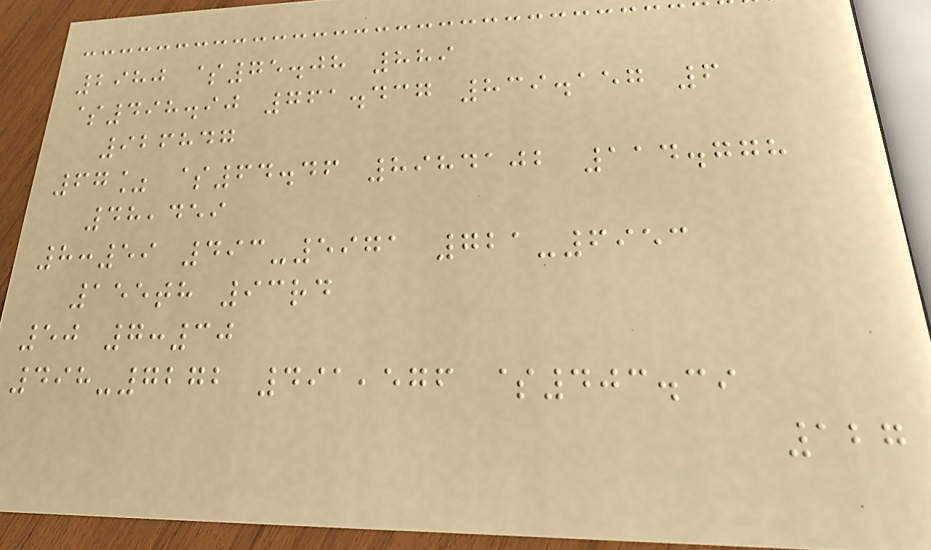2980 $75.08 889
$498.90 761.437 839.157 6
926847
67% $64.46 8984102 114.778
48,459
8:59 493-5971 721-6953
155th 93rd
50 7:30
498-7272 491,576 $403.39
127
